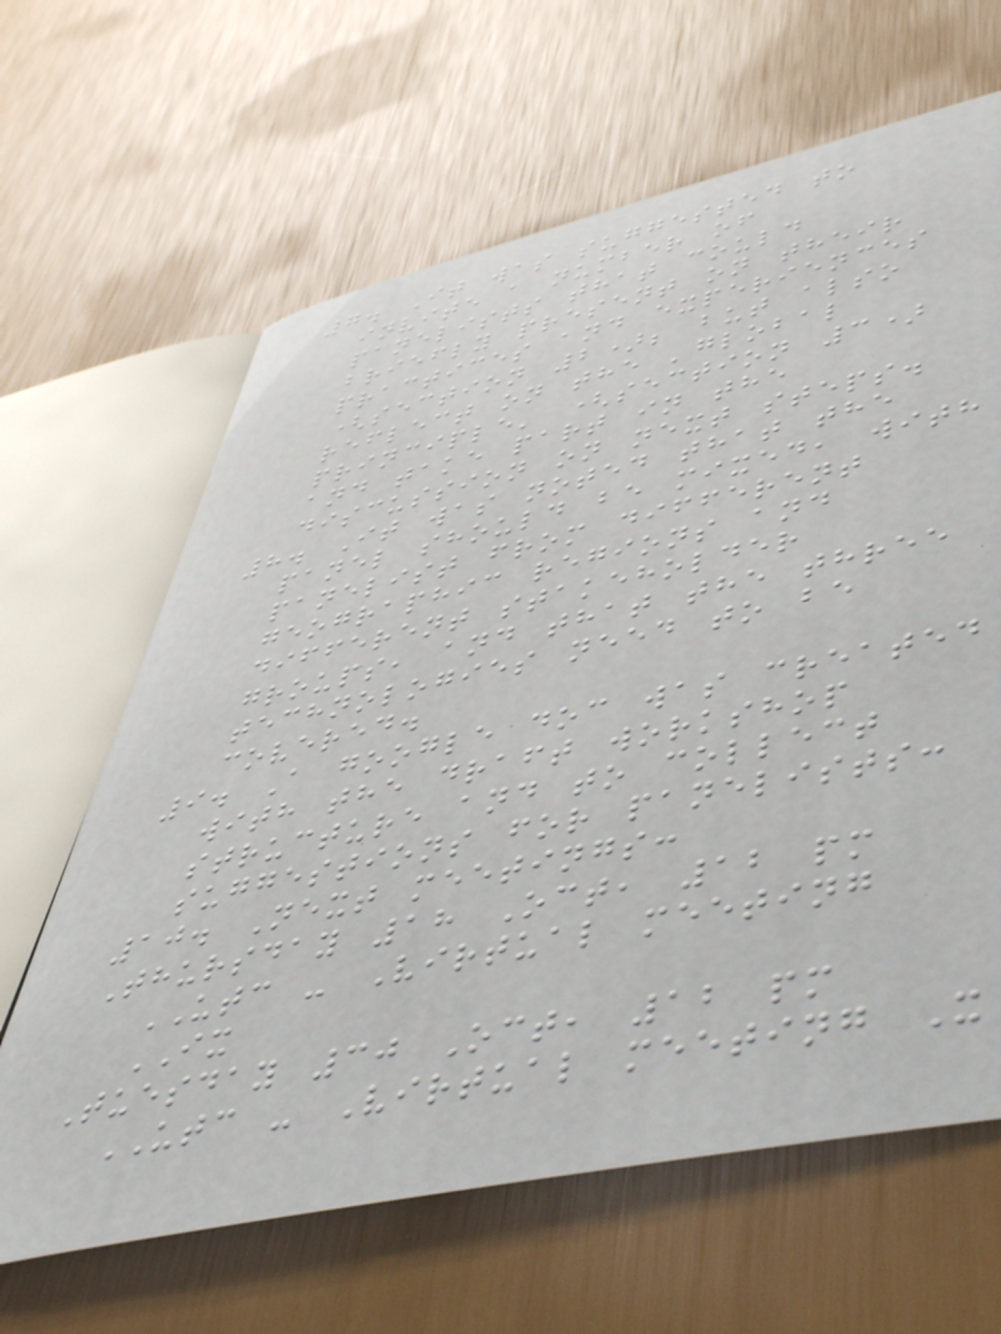7. It was suggested to
invite a number of
panelists that could
briefly present on their
practices and experiences
(section 2); but also
reflect on the 'global
principle' (section 3)
and take part in the
discussion on next steps.
8. It was noted that the
panel should be mixed, with
panelist from different
geographic regions and
different stakeholder
groups, and that the three
technologies need to be
covered.
9. A google doc was created
with the draft workshop
structure and to collect
suggestions for panelists:
10. Next meetings:
Thursday 18 Oct, 12 pm
UTC - Virtual meeting
IX
Tuesday 30 Oct, 12 pm
UTC - Virtual meeting X
